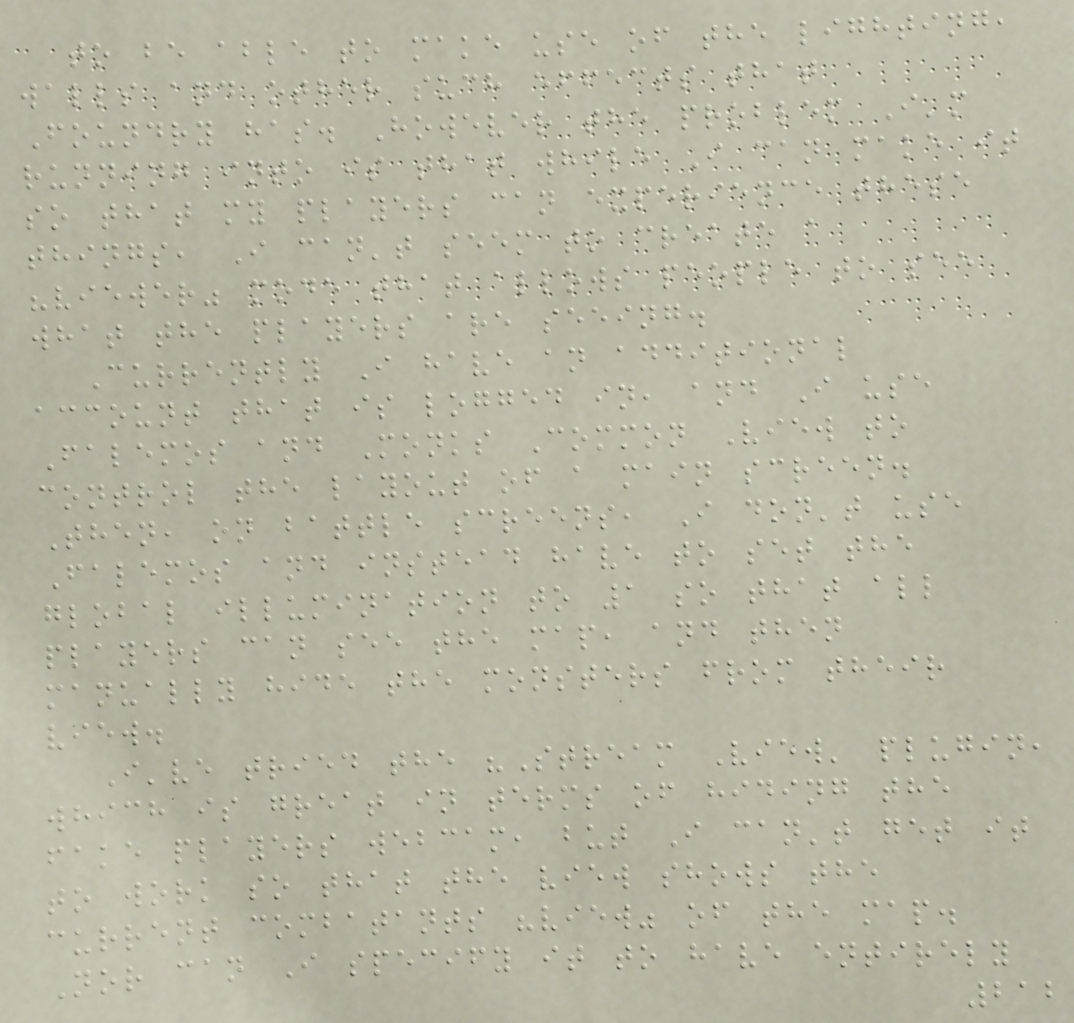to be able to make use of the lighting,
walls and other such effects that
Foundry has. However the problem I'm
running into is that while I can make it
so that my players can experience these
things, I can't seem to create a
"viewer" mode that allows people to see
what the players are seeing.
Currently I have an additional
account that is logged in, and I use
Falemos and Monks Common View to
control the layout of a main screen.
Then, on battle screens, I don't use
Falemos and instead have to set the
global illumination to 1 so that all
players can see the map, and then
manually hide the monsters from their
view.
I've tried the "Stream View' plugin,
which is great in terms of hiding the
fake players webcam, but I can't get it
to work so that the view shows the
current combatants "view" of the map.
Nor can I specify it to have entirely
212
